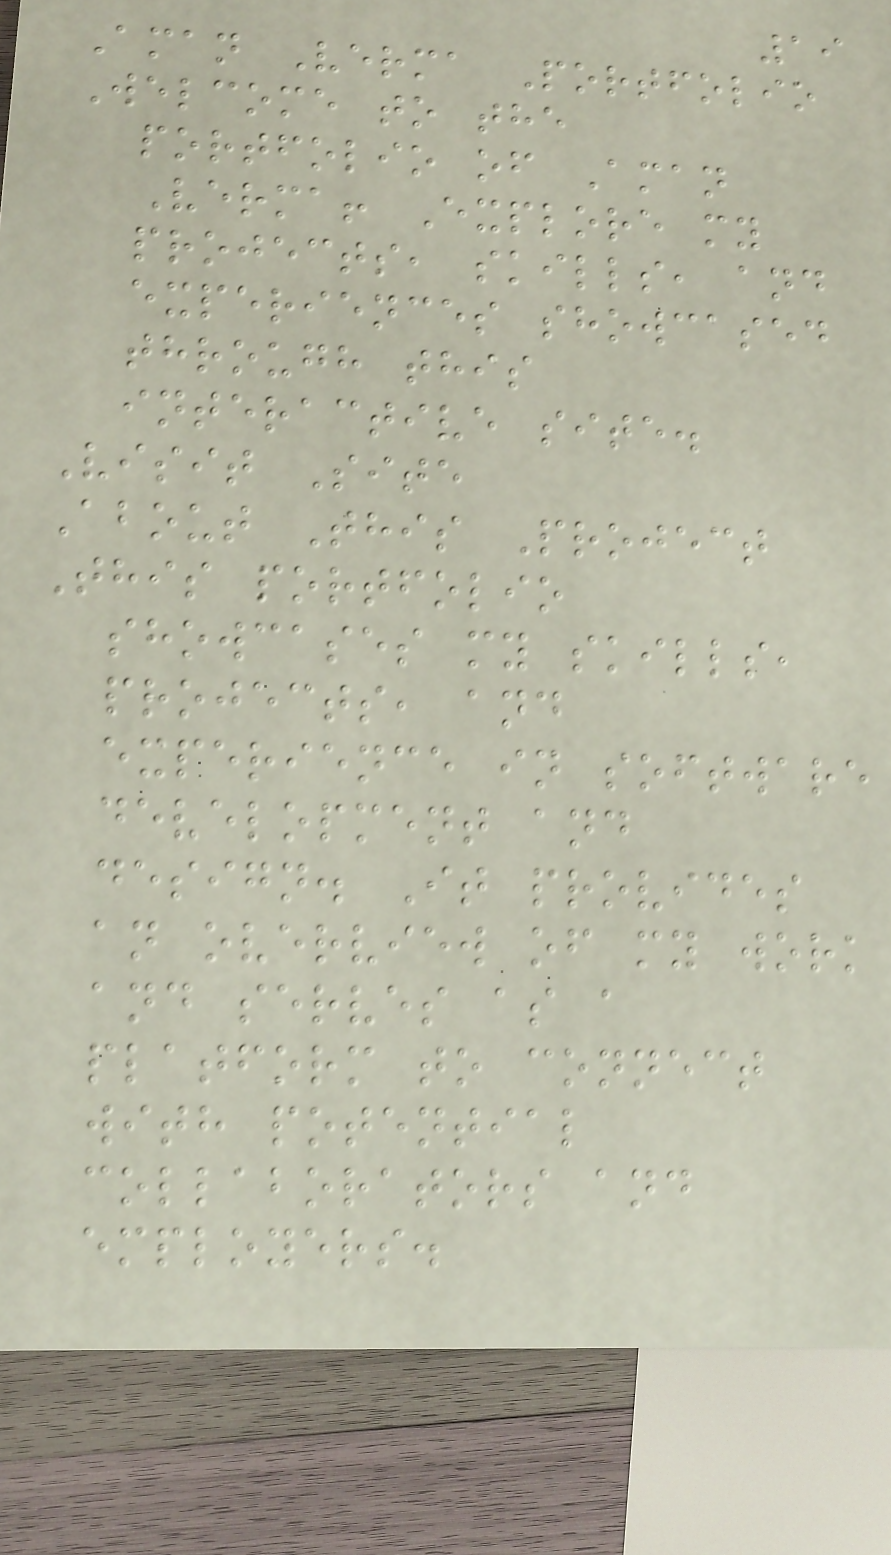19
Aman Verma Portfolio
Welcome to the
portfolio of Aman
Verma! Explore my
projects, skills, and
experiences showcased
through this
interactive site.
Visit Site
About This Project
This portfolio
showcases my skills,
projects, and
experience in software
development and
design. It provides
an overview of my work
and serves as a
platform to connect
with potential
collaborators and
employers.
